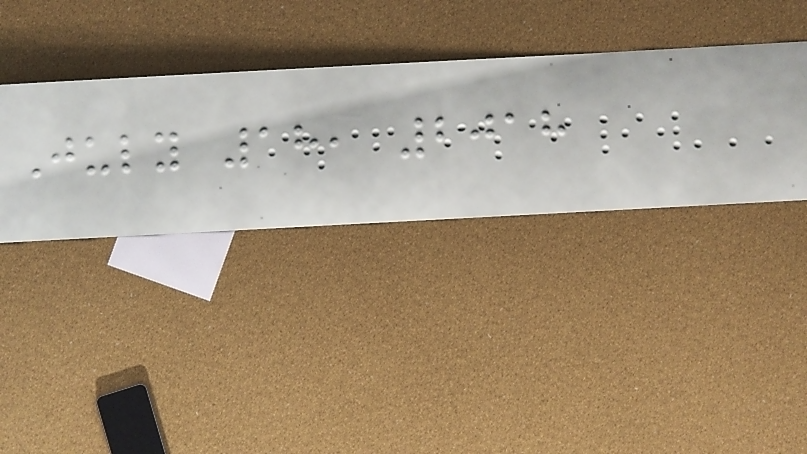July 18, 2018
